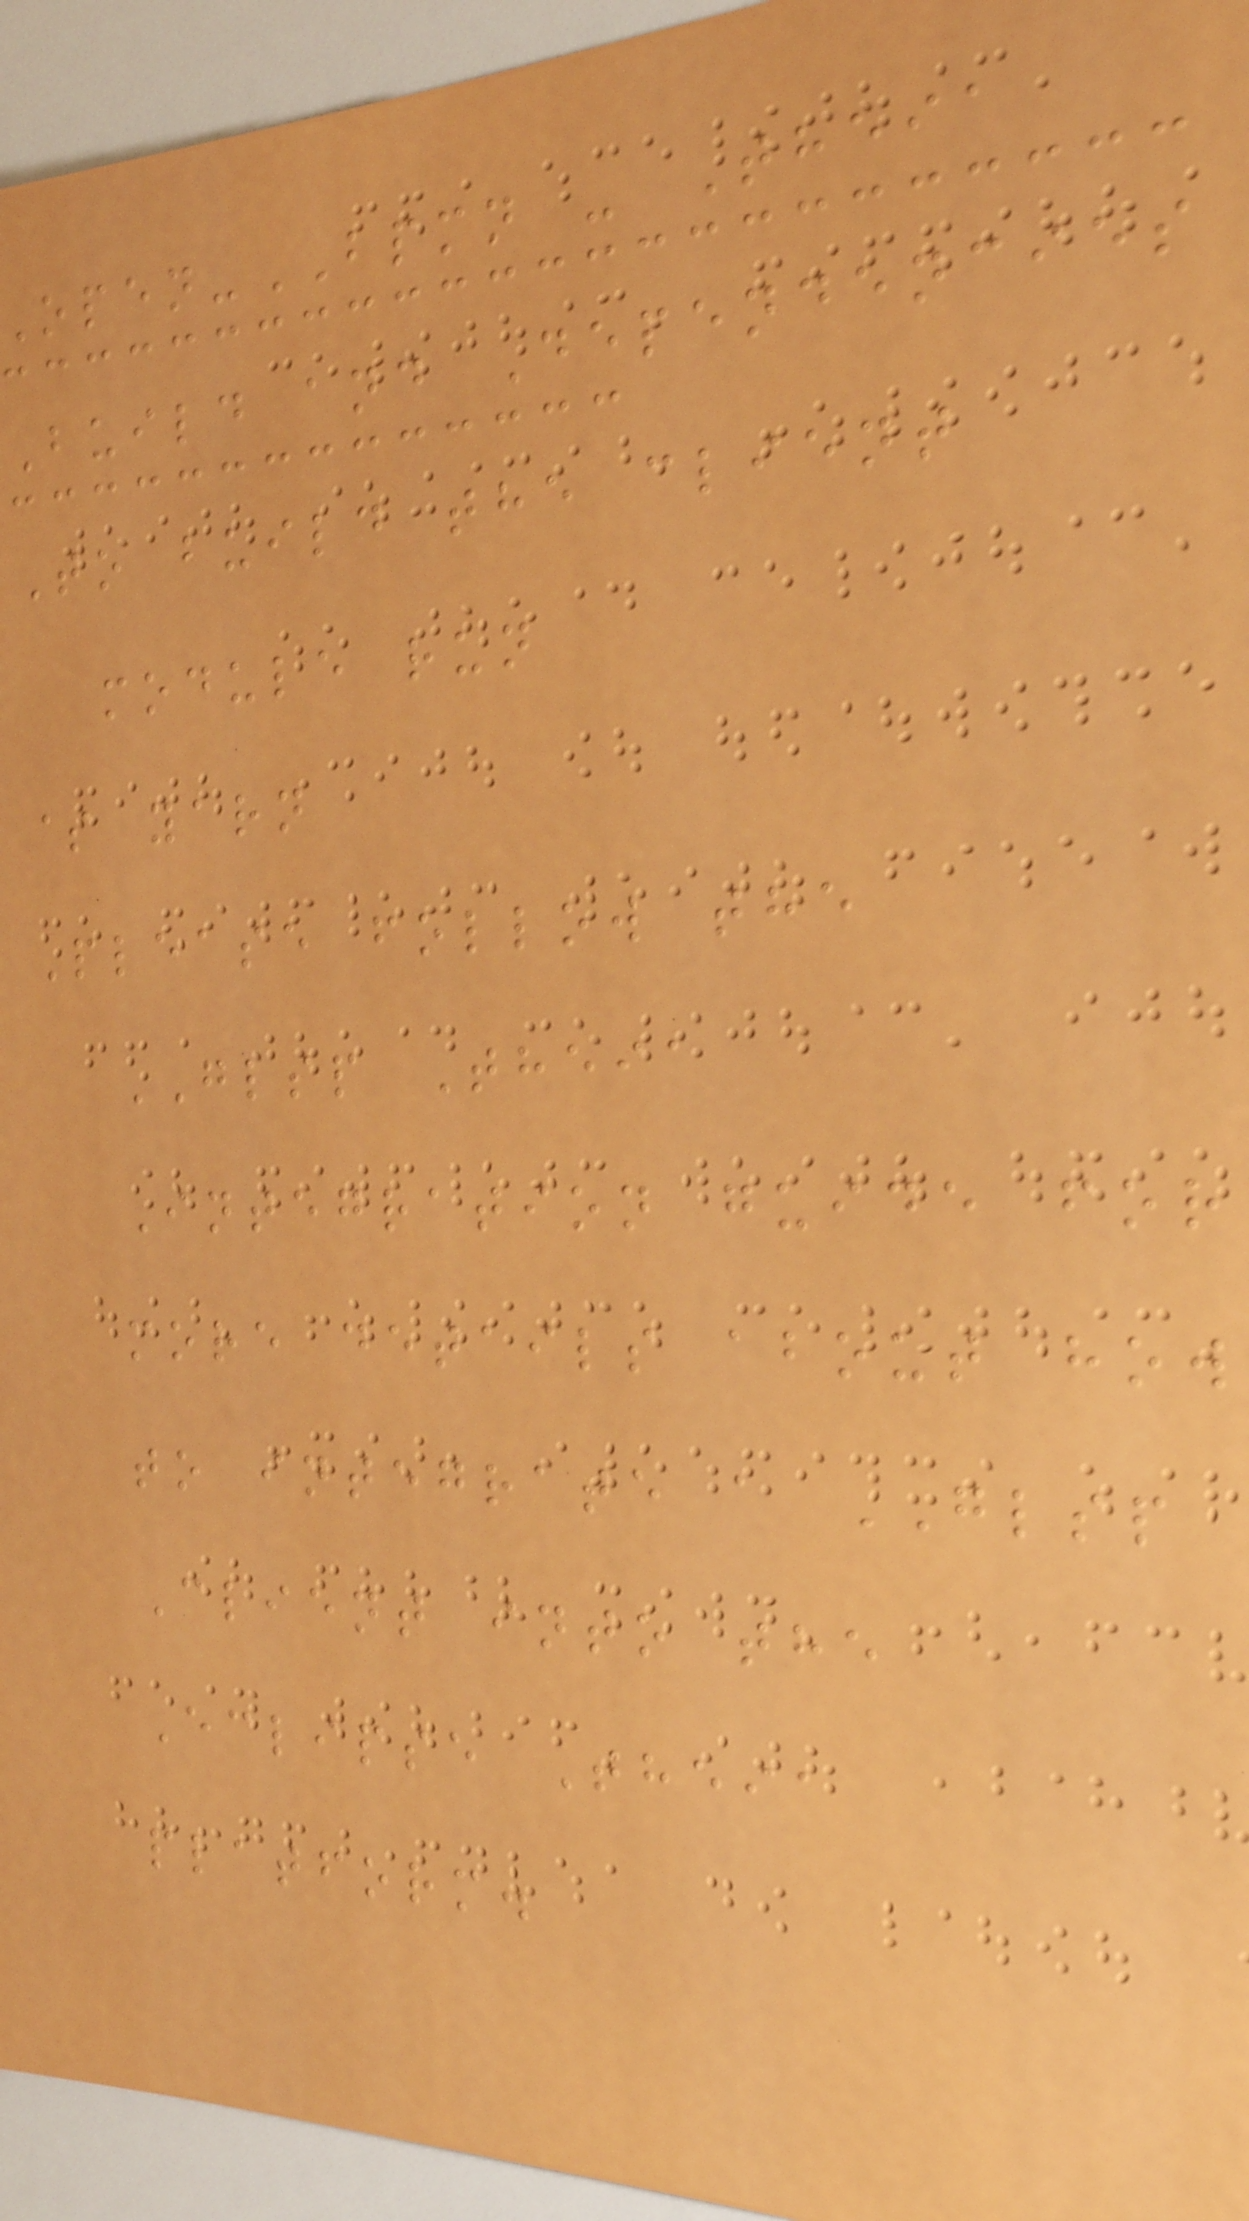pen-BPMN - Theia
Build and Dependencies
To build the client
module run
$ yarn
Please follow the
GLSP Theia
Integration guide for
more details about how
to integrate a GLSP
Client into the
Eclipse Theia
platform.
